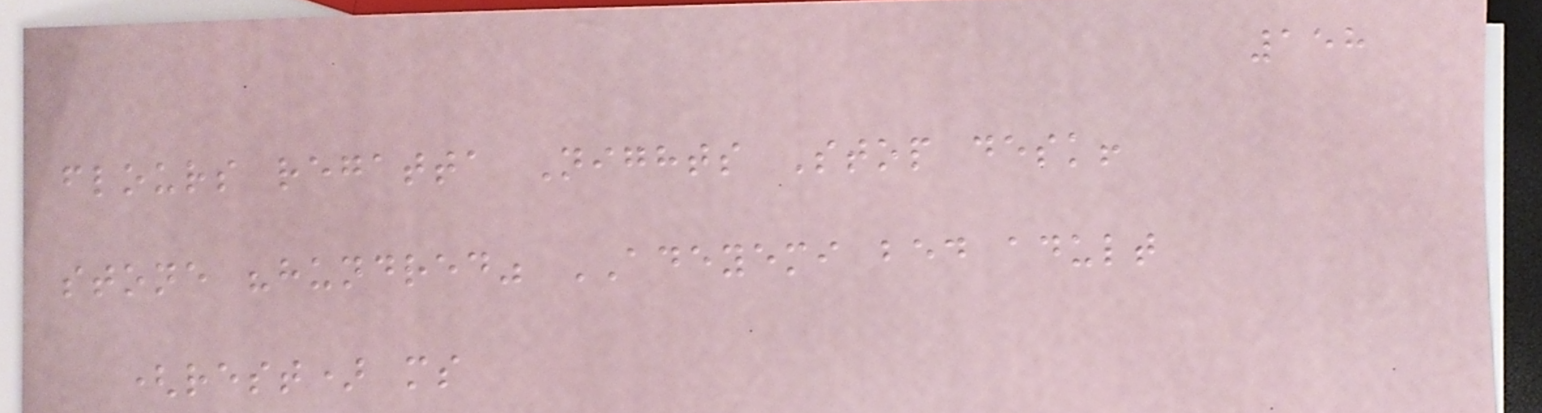158
flours regatta Nights Stop desk!
stone "hundred" ADEYEMI bed adult
(rest) ms
